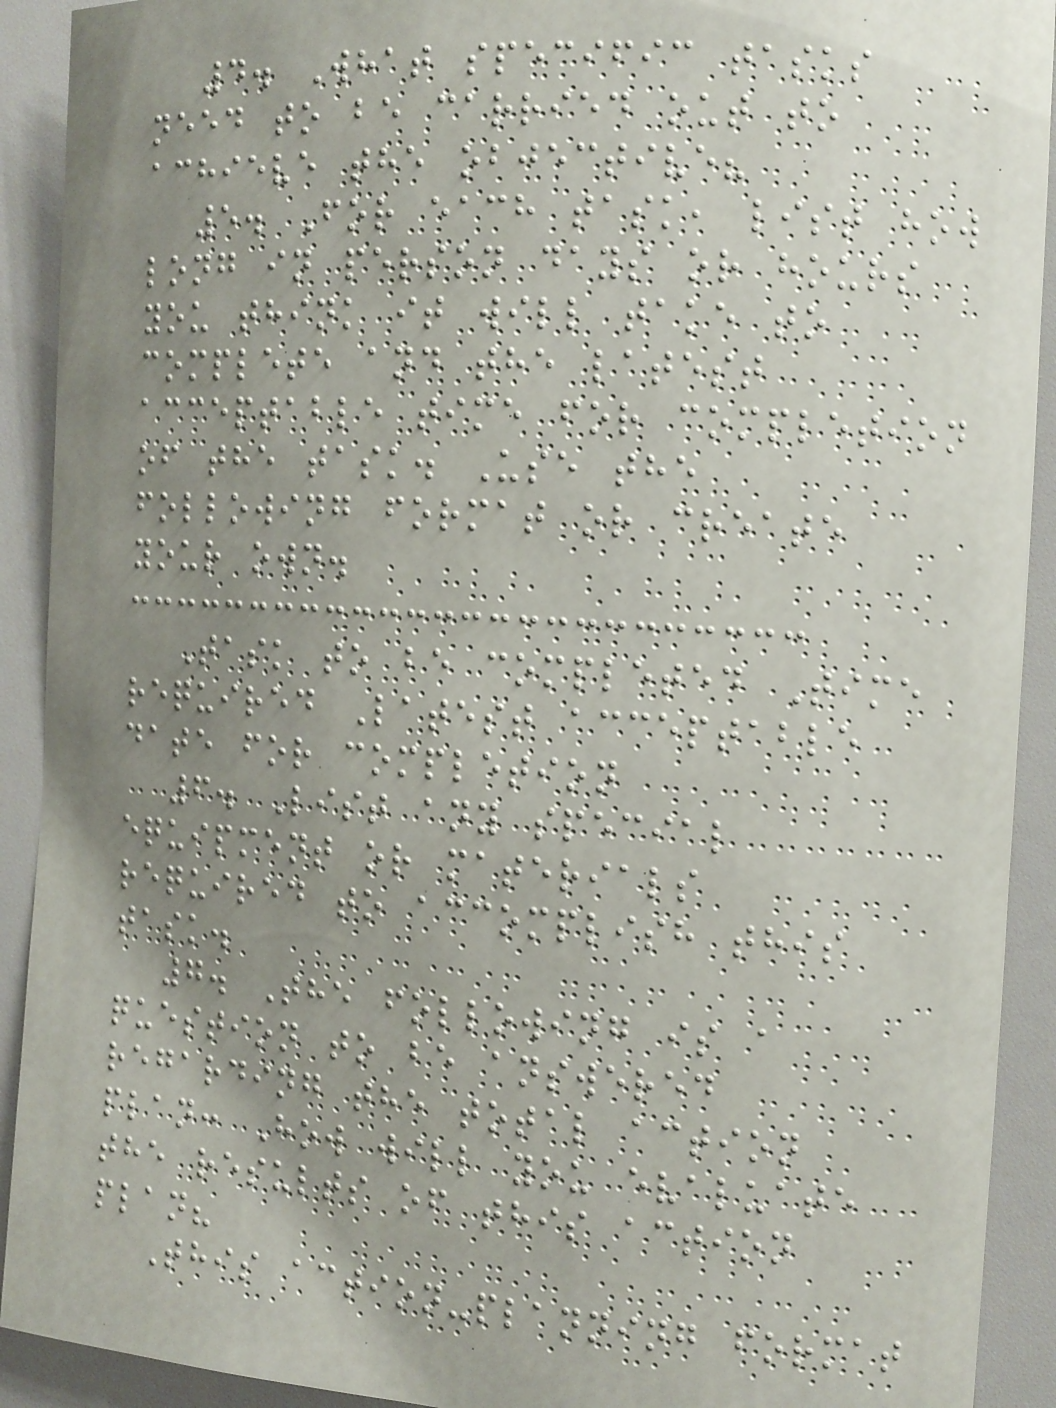4. What specific tasks
need to be carried out to
achieve the objective?
5. For each task, list how
long in person days or hours
you think it will take to
complete and the latest
acceptable time for completion
of the task. Use the
following format or create
your own.
Task to be completed Time
required Latest acceptable
date for completion
6. List any special
equipment or materials
required to accomplish this
task.
7. The following is a
question to be answered
regarding the total action
plan: How will you evaluate
the results of this action
plan?
This action-planning format
